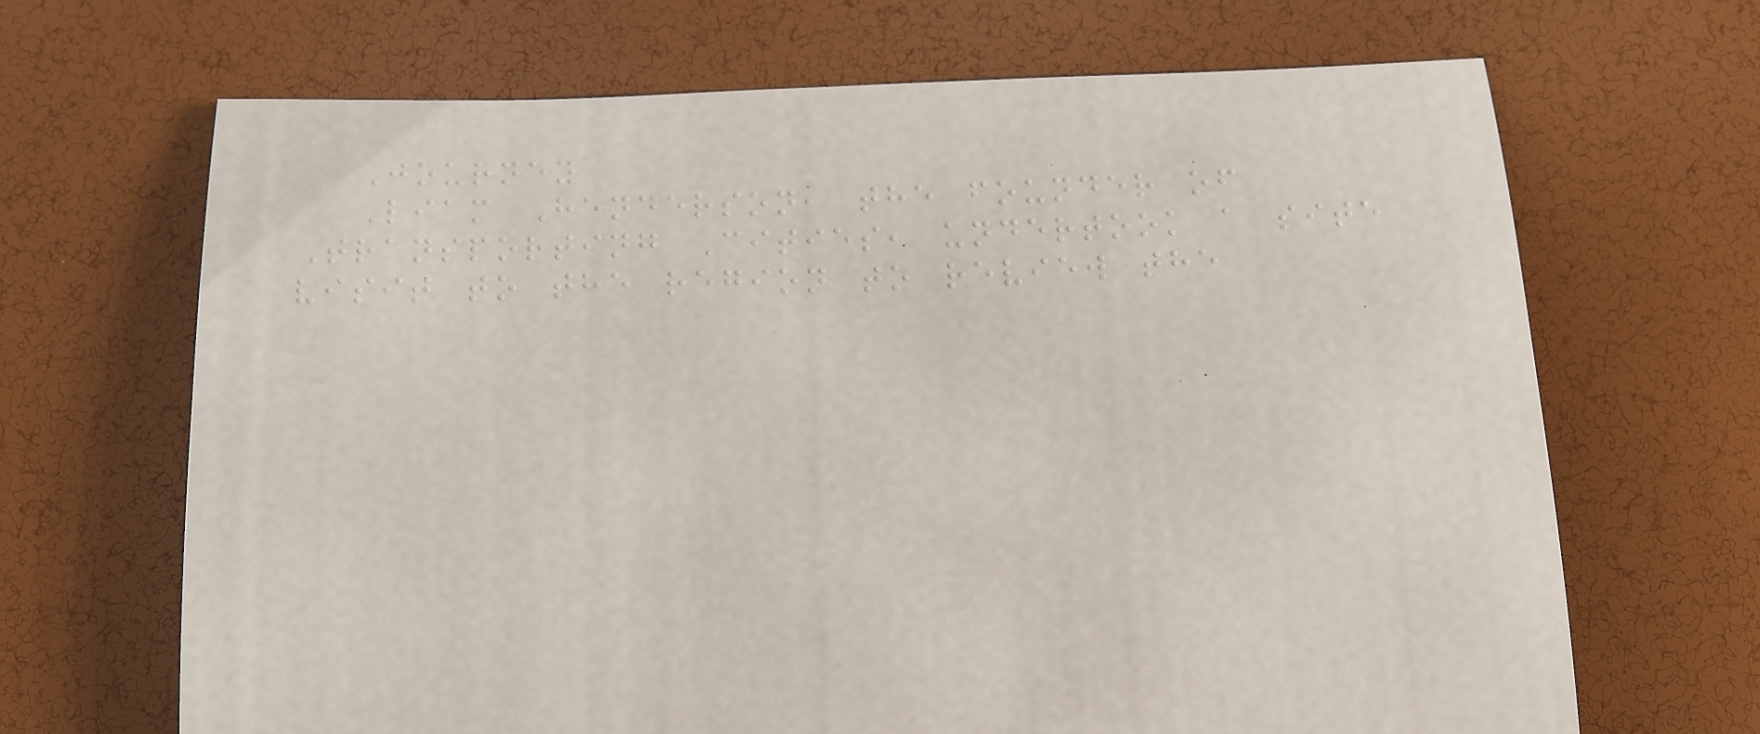Journey
Liam Henderson, the founder of
Transporting Cities, undertook a site
visit to the region to review the
